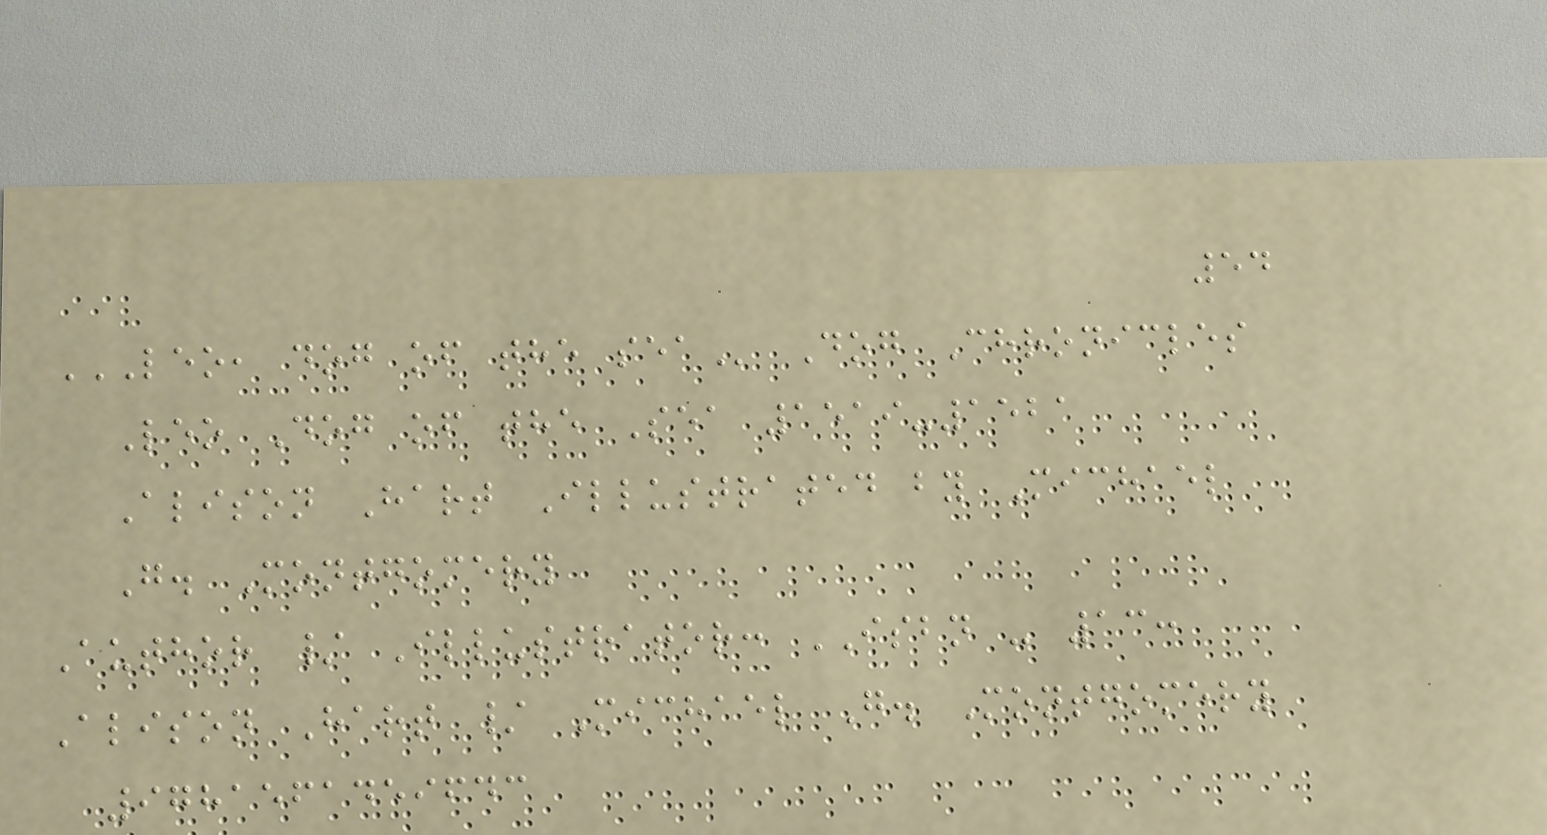54
LEO, DOG OF THE SEA Dog Chronicles
Leo Dog of the Sea 1519-1521
Alison Hart Illustrated by Michael
G. Montgomery
Author / Illustrator: ISBN - 13:
Alison Hart / Michael G. Montgomery
9781561459643
